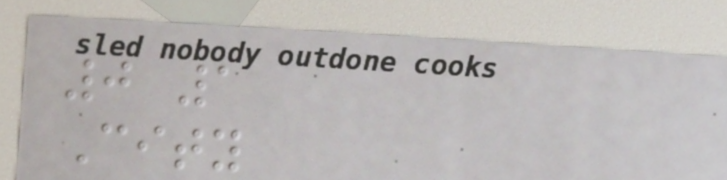0 1
City
